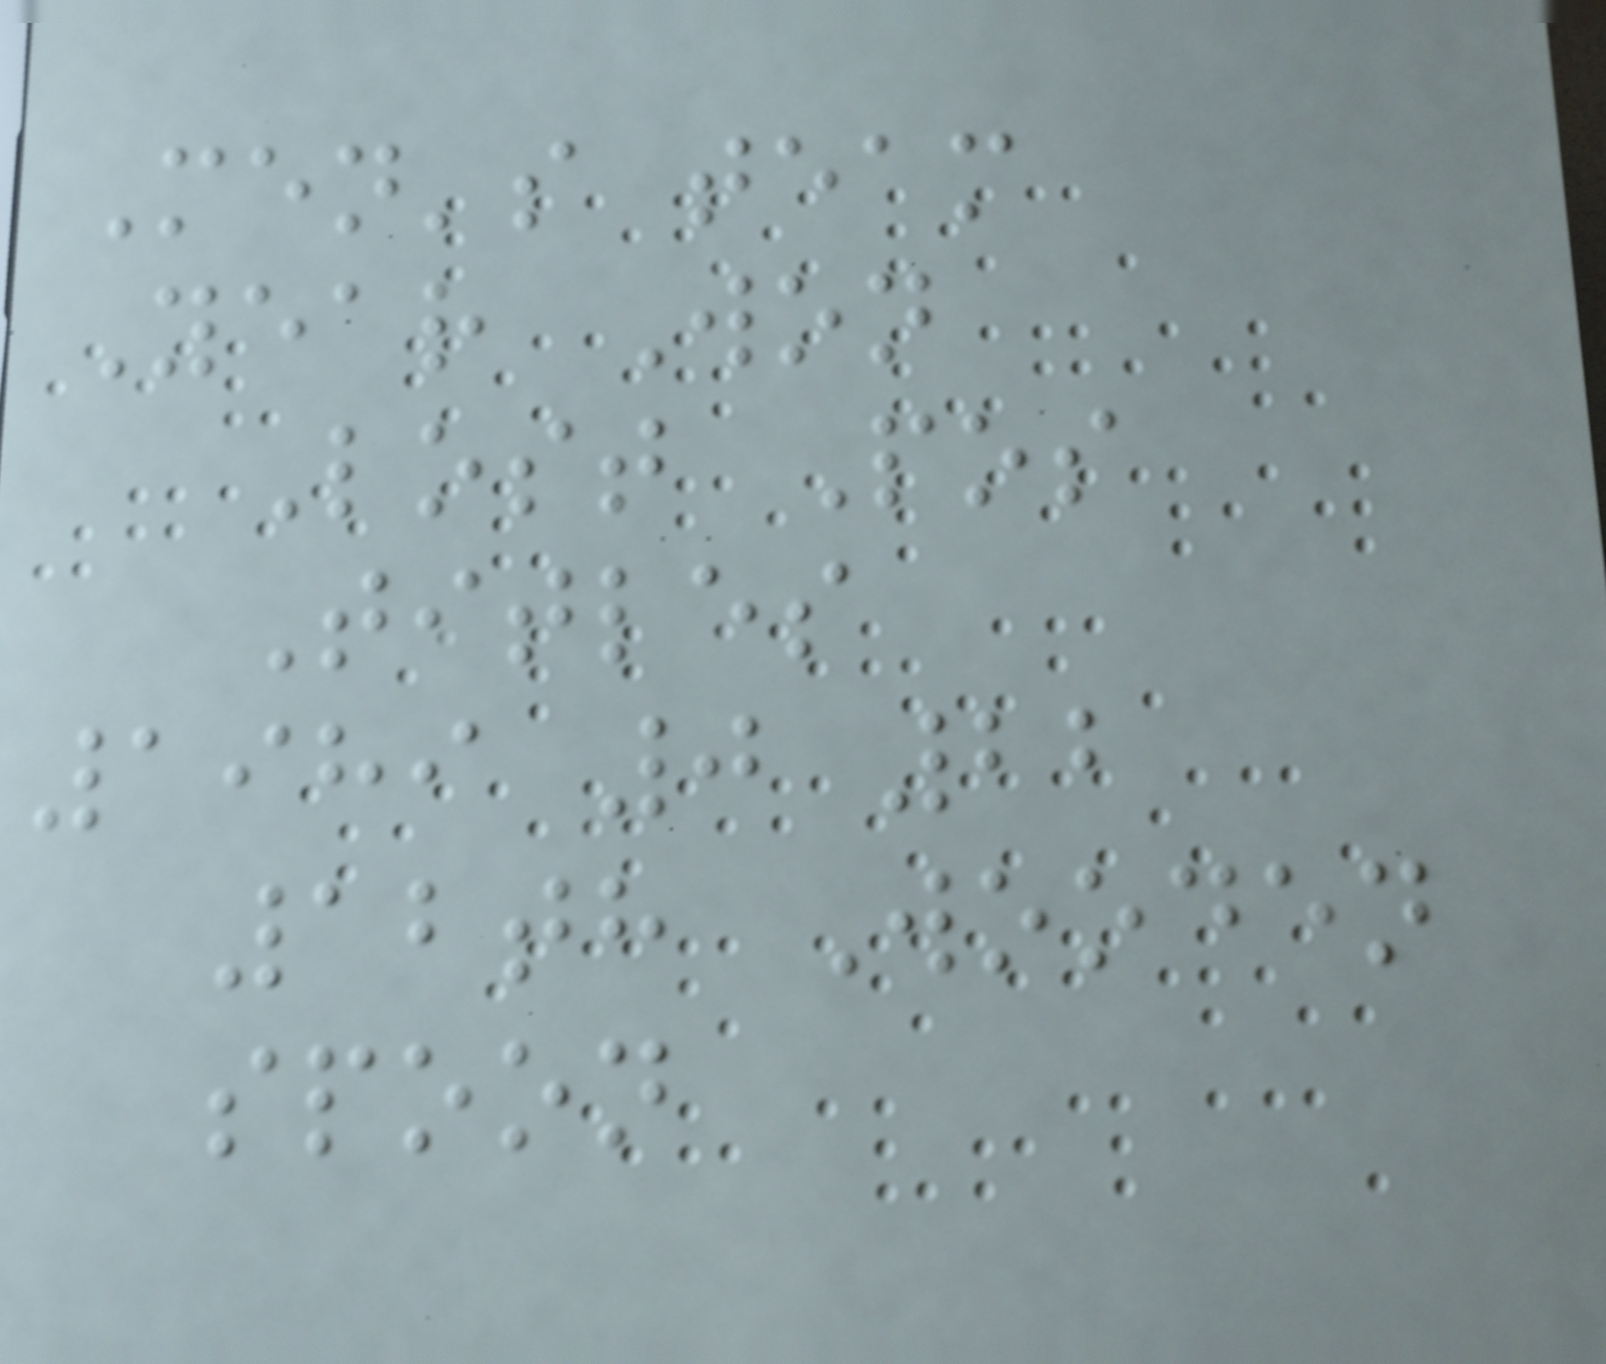Men's team
Year Won
Lost Pos
Titles
1989 0 22
12th Wooden
spoon
